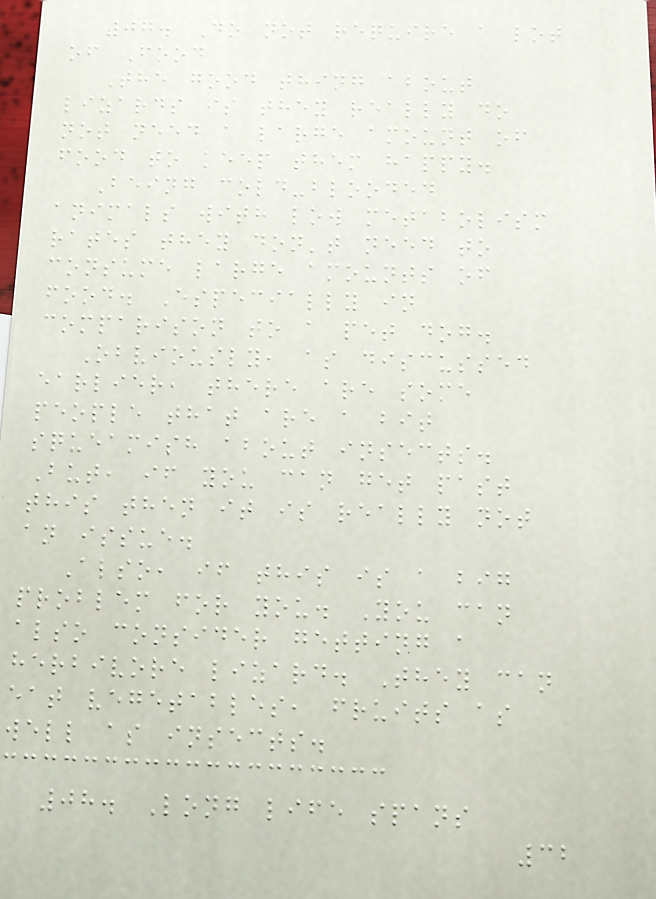07. Do not require a lot
of Food
The good thing about
lizards is they really do
not need a large amount of
food to keep them happy.
Being cold-blooded
animals with low metabolism
rates they don't need to
consume large amounts of
food. Especially in
comparison to a pet dog.
Obviously, as discussed
earlier, there are some
people that are a bit
squeamish about insects.
But, if you can get past
this then it is really not
an issue.
Also, if this is a big
problem for you. You can
also consider getting a
herbivore lizard. They can
eat vegetables, fruits as
well as insects.
08. Long life spans
32
